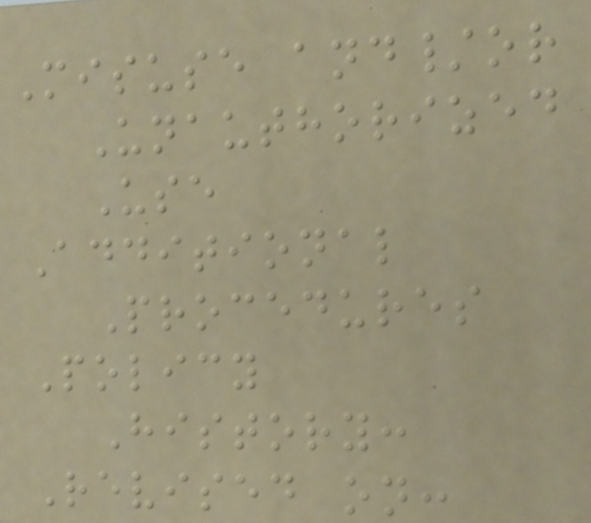Misuse and/or
Unauthorized
Use
Additional
Procedures
Policy
History:
Revised on:
